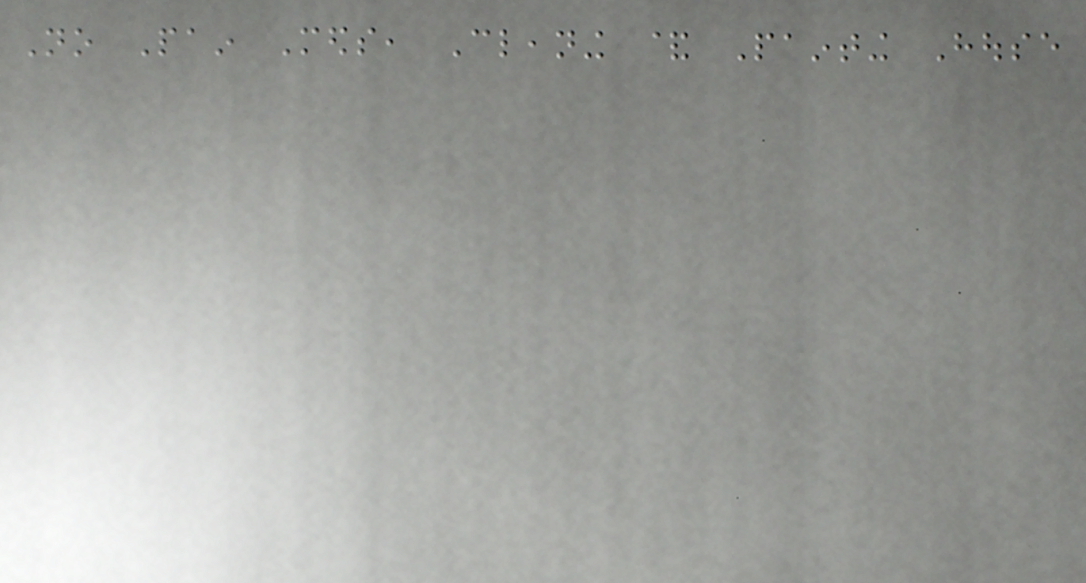No Pain Meds, Cleaning & Painting House
